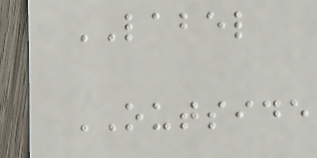LABEL
OUTSIDE
